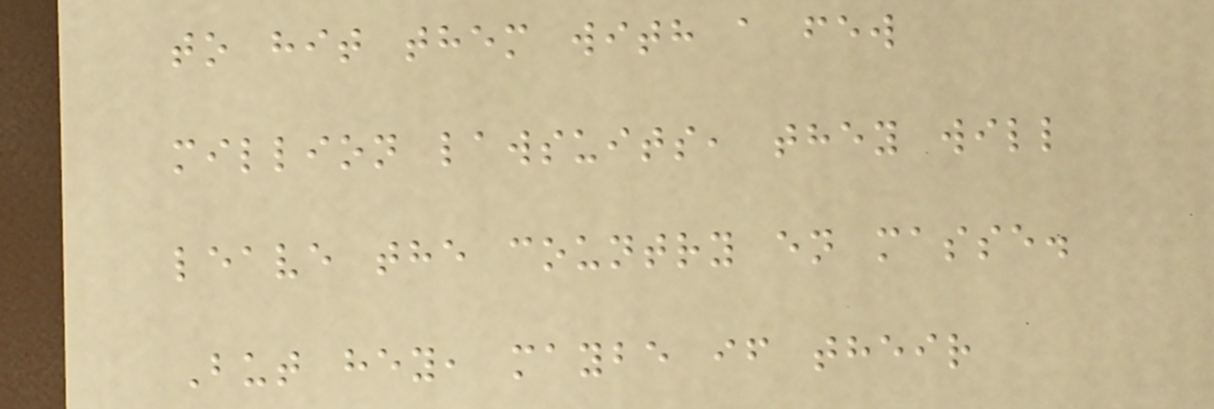to hit them with a few
million lawsuits, they will
leave the country en masse.
But hey, maybe if their
